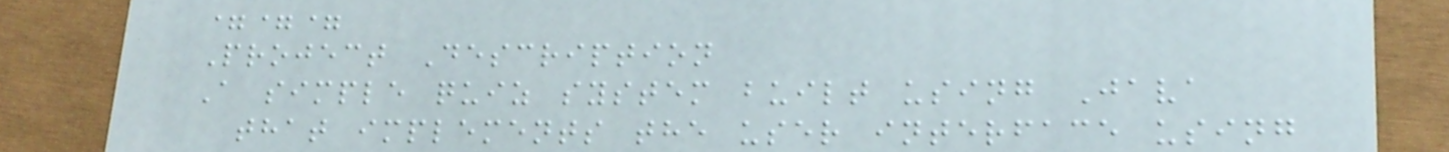===
Project Description
A simple quiz system built using Java
that implements the user interface using
